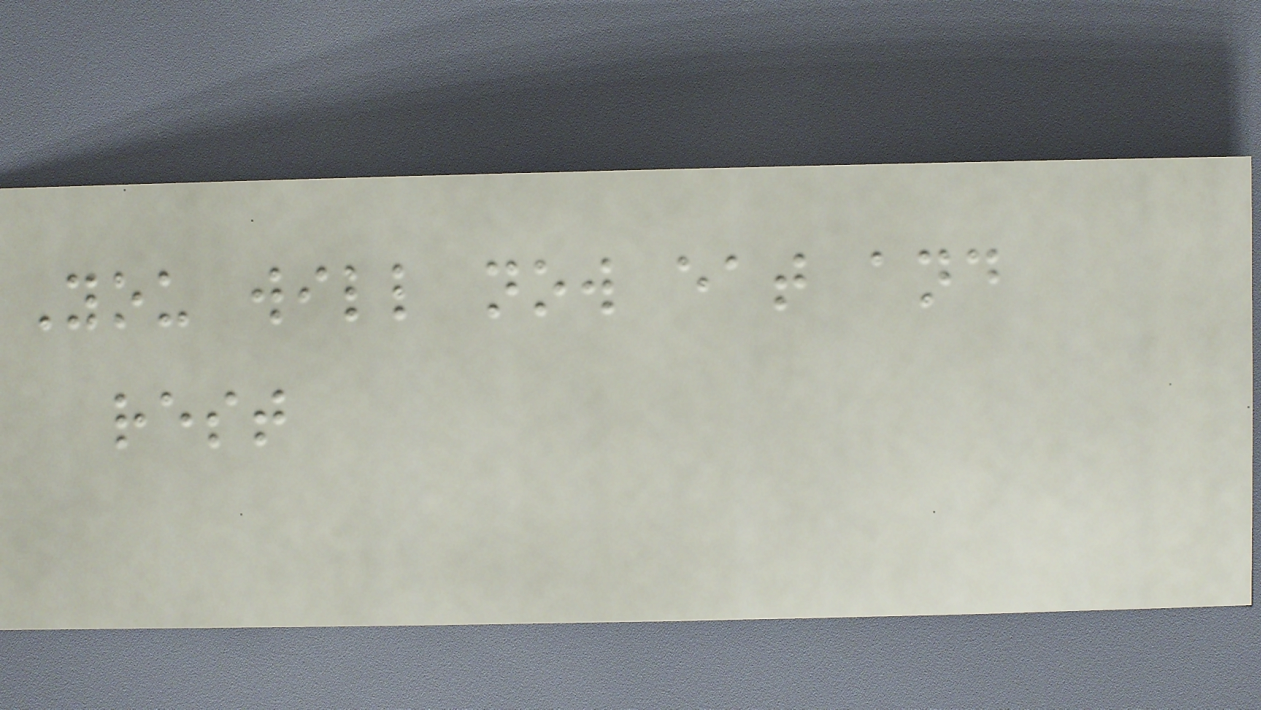You will now eat and
rest
